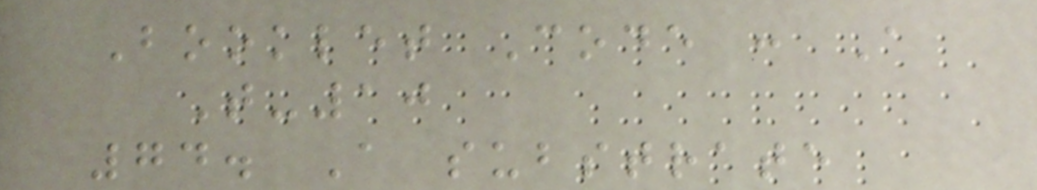Booklet Code : A
T-10
74. A substrate
